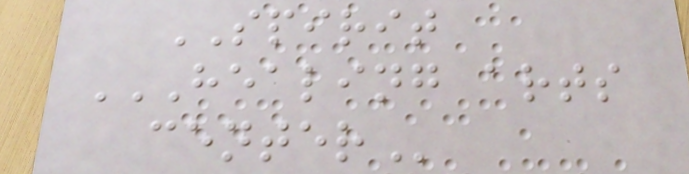SPIRIT
HEALING ARTS
CENTER
